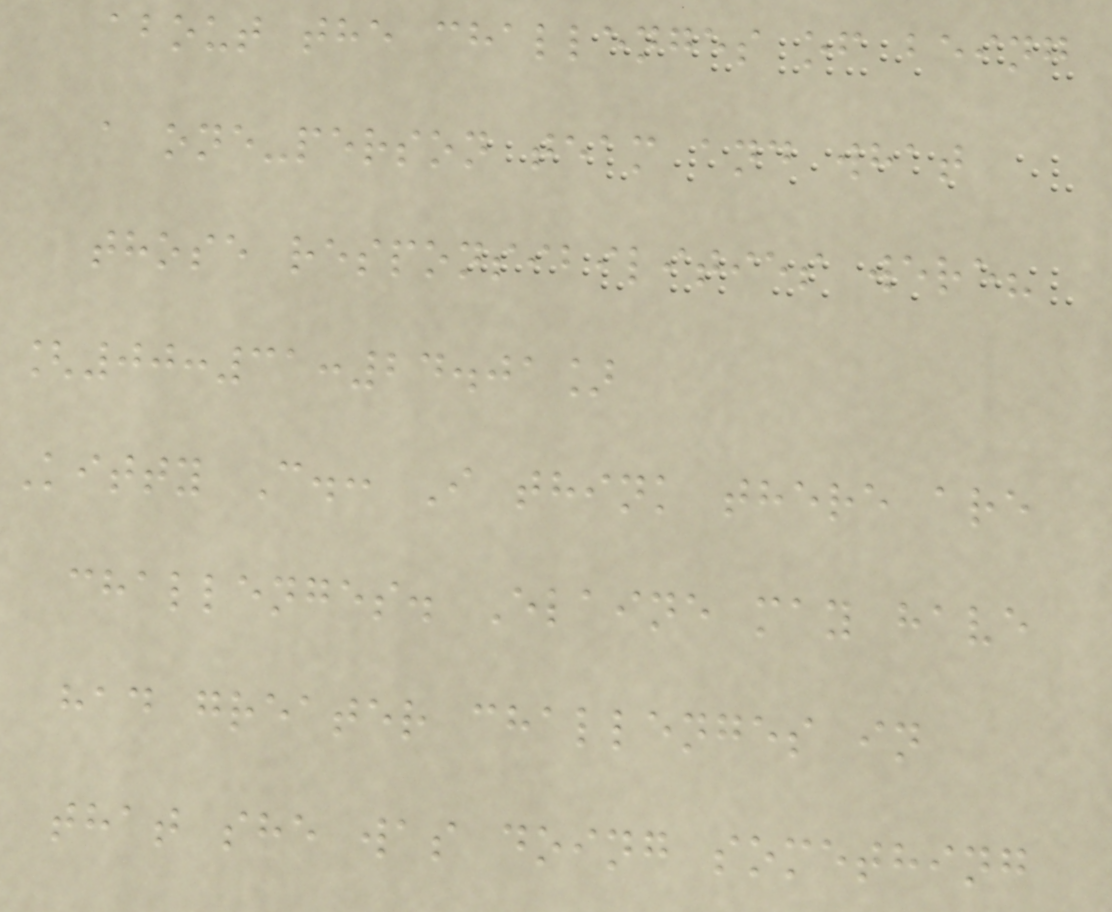about the challenges of being
a one-person team and what
those responsibilities were?
[00:31:24.01]
Kitty C.: I think there are
challenges. Elaine may have
had greater challenges in
that she was doing something
